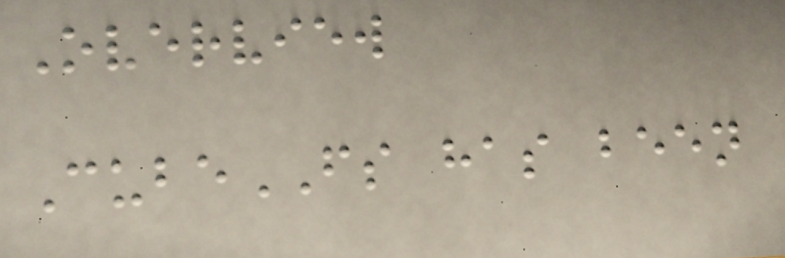Overview
CubeFS has been
